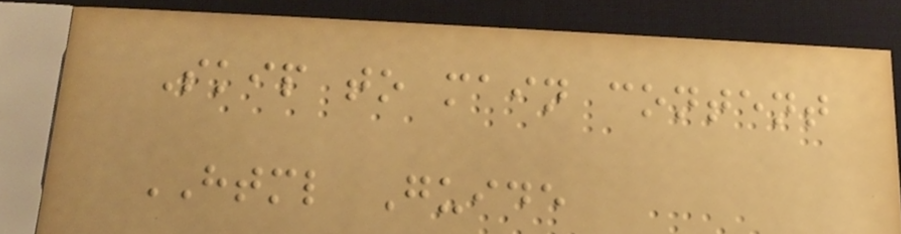Skip to main content
HTML Guide
